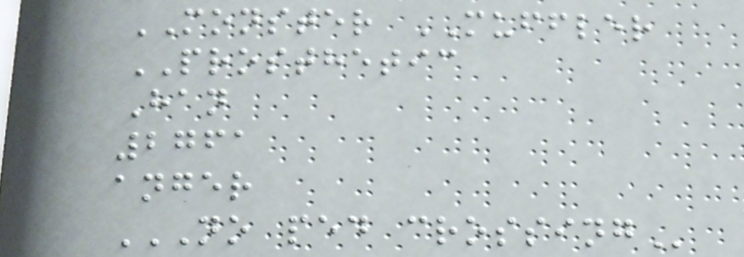MONSTER MUFFLER
PROSTHETIC
Han
2761
anger
NO PED CROSSING
